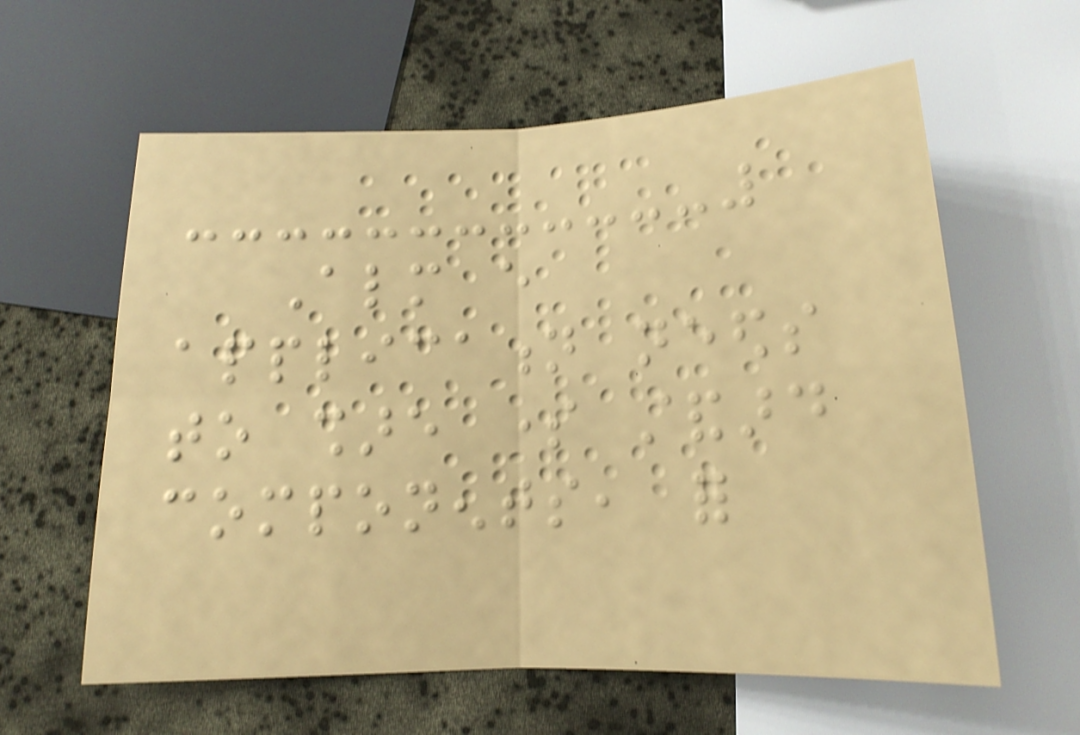Almost every
application needs
to share some standard
components, for
